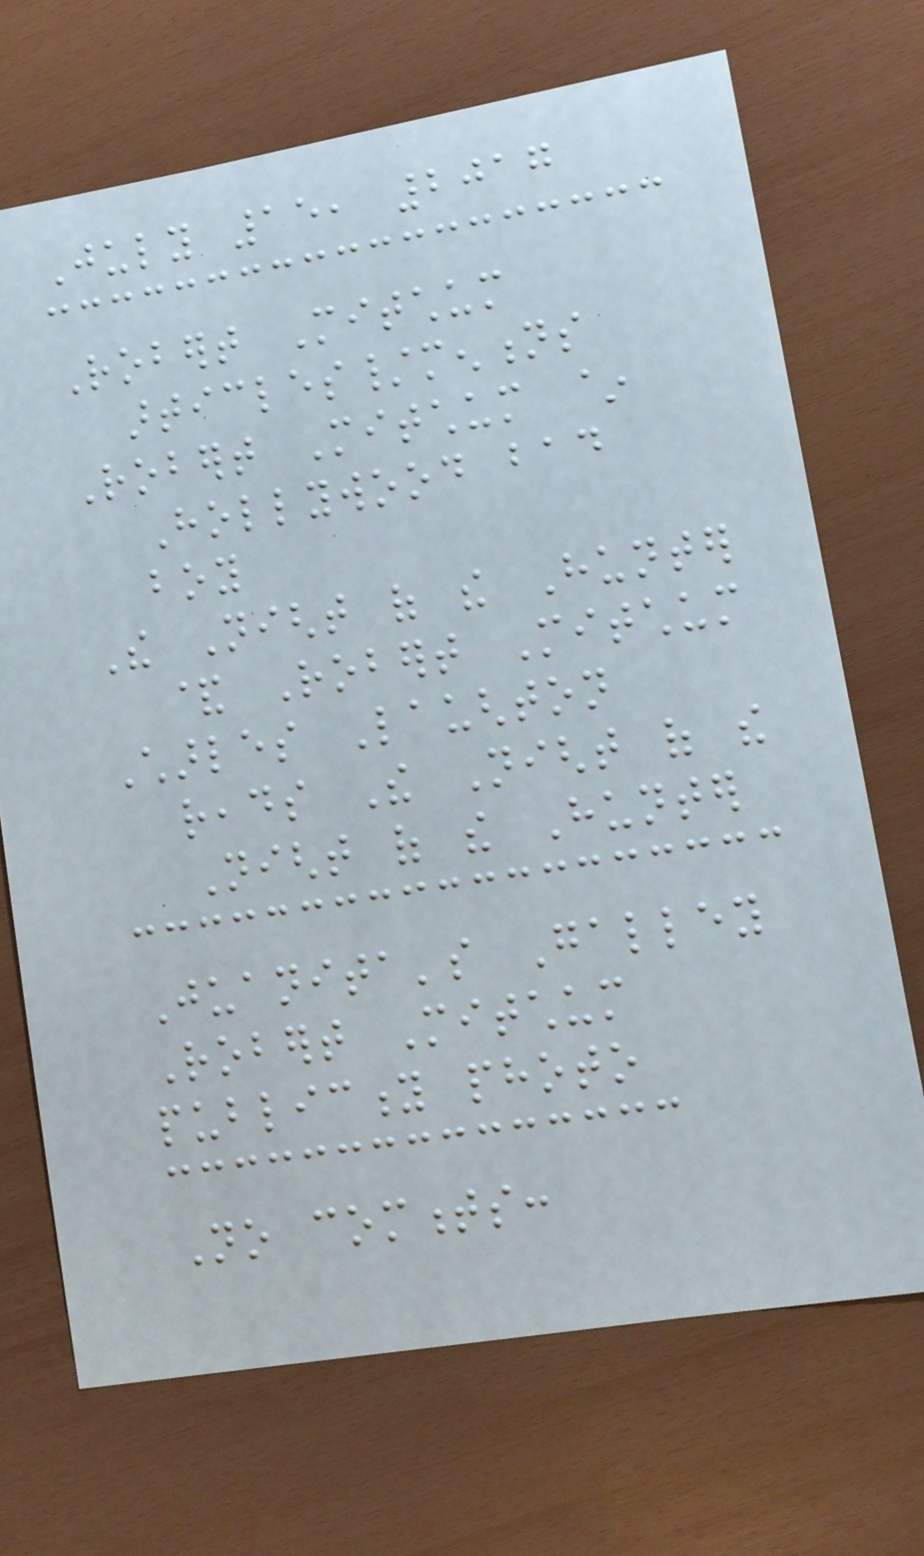July 15, 2017
Robert Mitchum
articles/mentions
Robert Mitchum ~
Hollywood bad
boy
The Night of the Hunter
& Robert Mitchum
Charles Laughton
reads The Night of the
Night of the Hunter
Juanita's Galley
Robert Mitchum
publicity photo
No comments:
